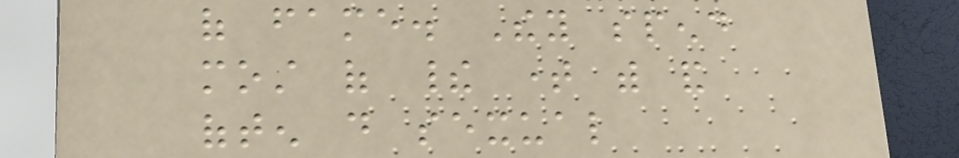of fame. They spend
most of their time with and
often do sexual
